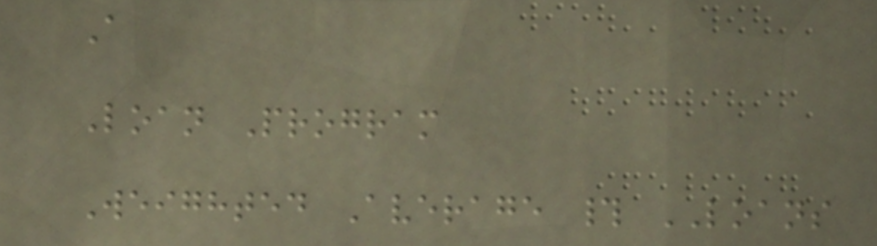A
Loan Program
Weighted Average # LOANS
